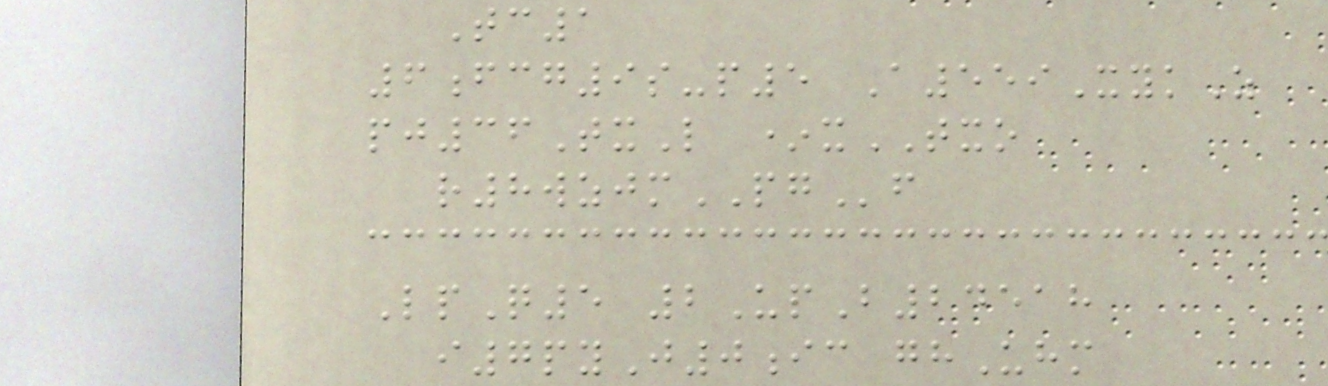Tc1
6fcg9s-p5 A559XykZ
pj36TxL *xTXO
r8wzjmPGf
LpQ5 2UpB24518
i7pyJ0ic ghUhm
